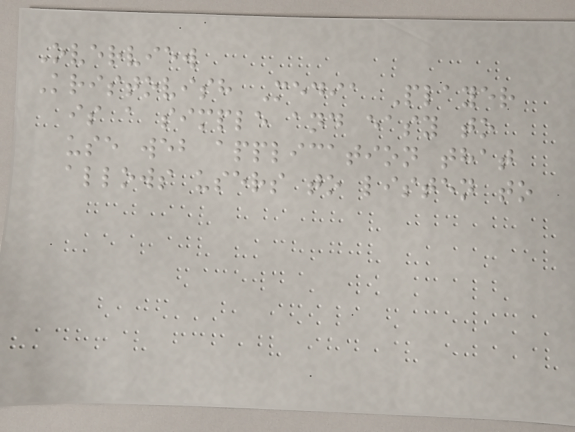Overview
Kristovish Media Player
is a simple and easy to
use web application that
allows users to listen to
